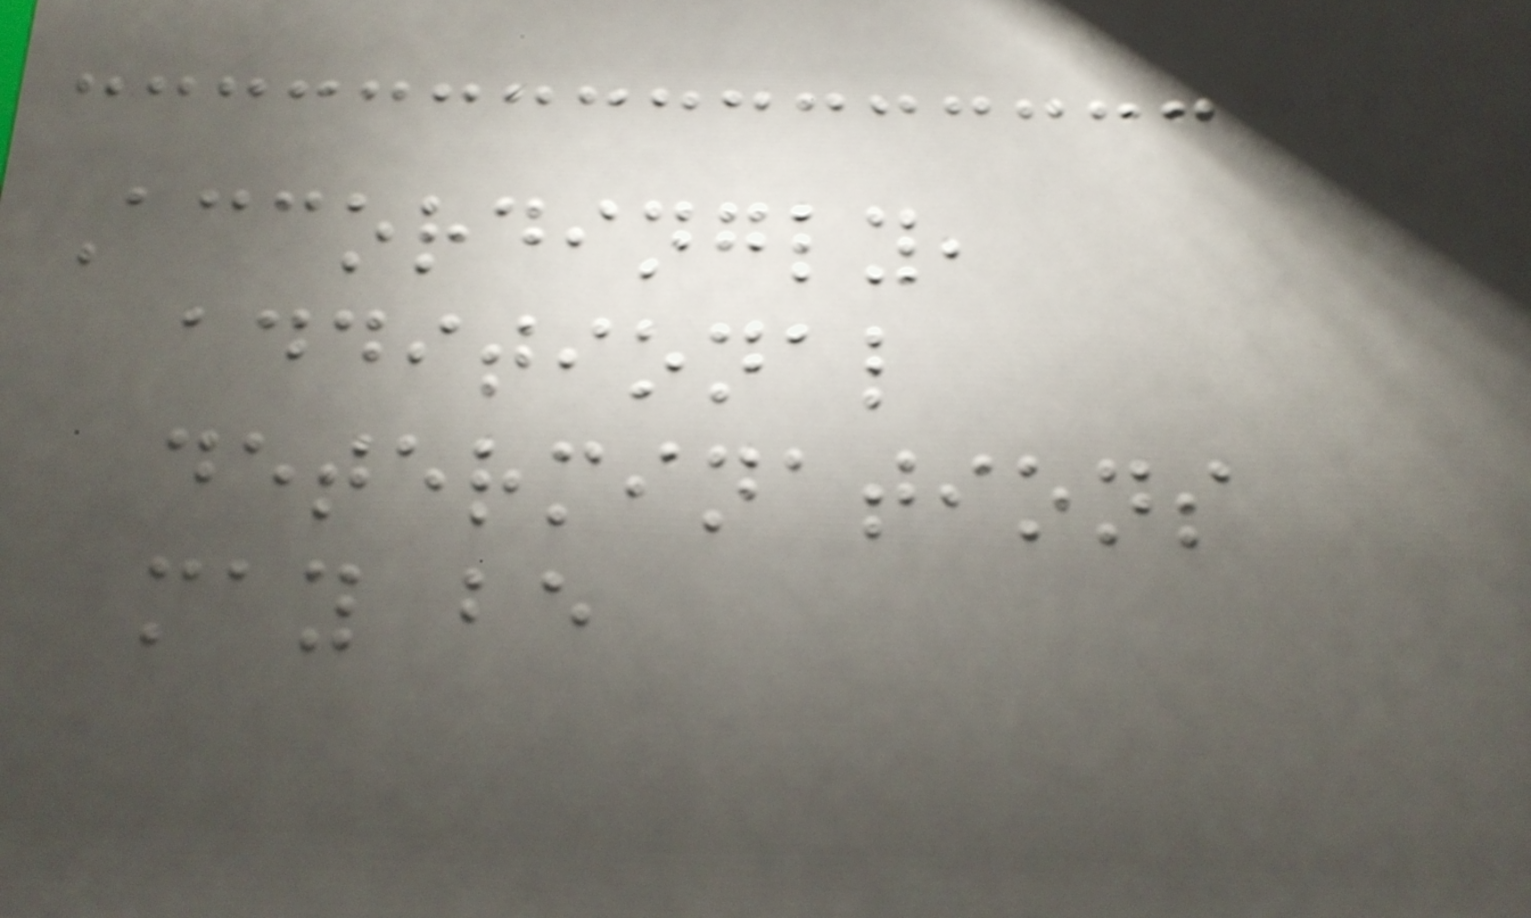Accordingly,
additional
determinations
may be
